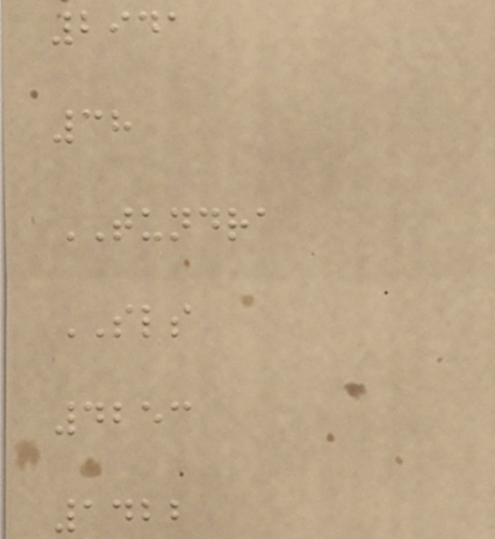2941
38
TUNDRA
SLS
4253
1422
